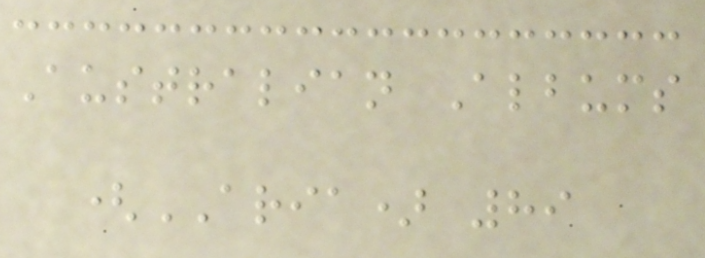Australian Albums
(ARIA) 89
